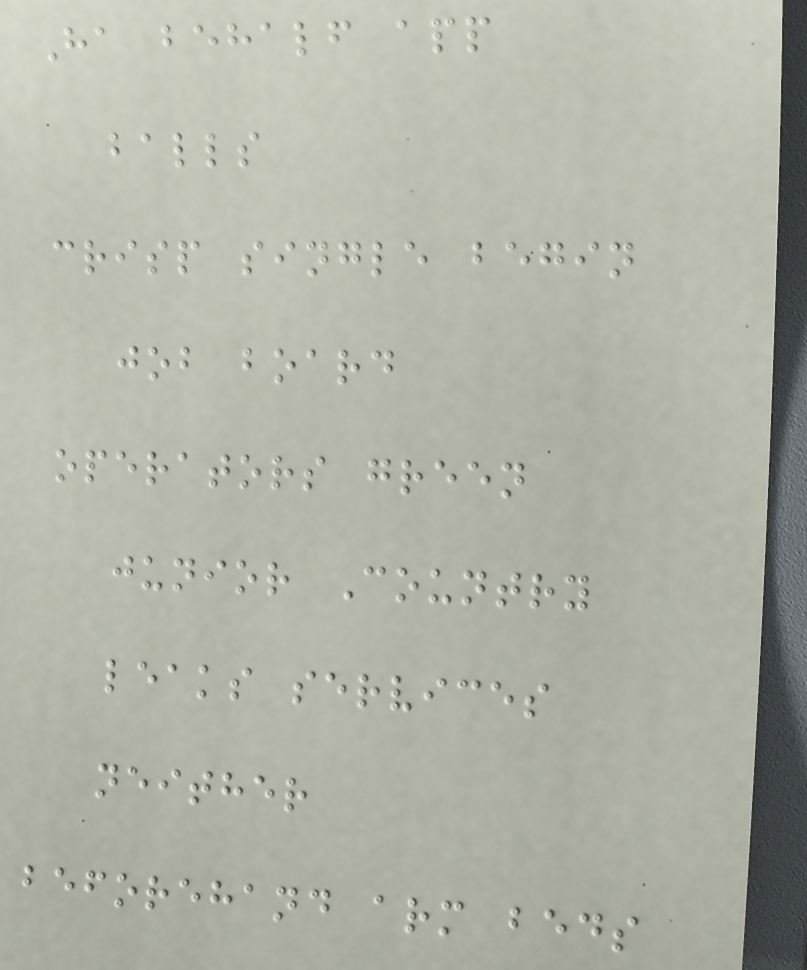Ha behalf app
balls
crisp single begin
job board
operators green
junior Country
leaks services
neither
beforehand arm beds
